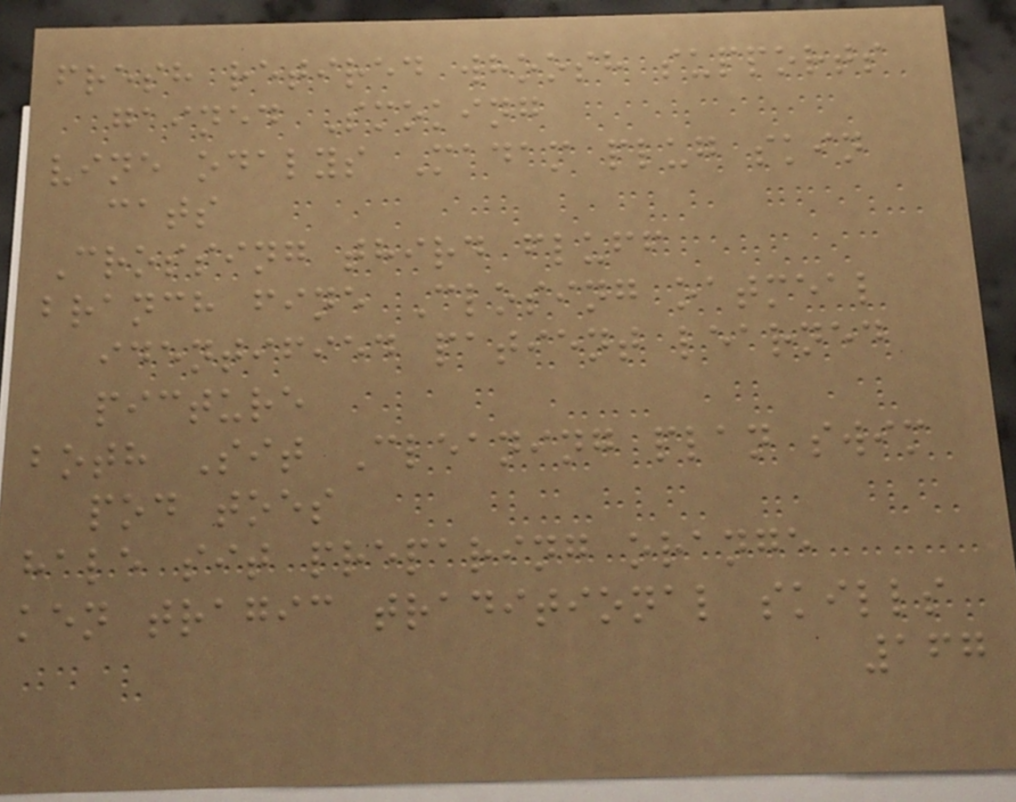fresh retired whoosh supports
gained Smoking
vine odalys Madam plug skin
cats
Crossing third fluff
branch fine Closing oatmeal
identified patient learned
picture
both Sit Cleaning plan swim
pod toes
hale sit preparing orange
ken tragic traditional skills
167
